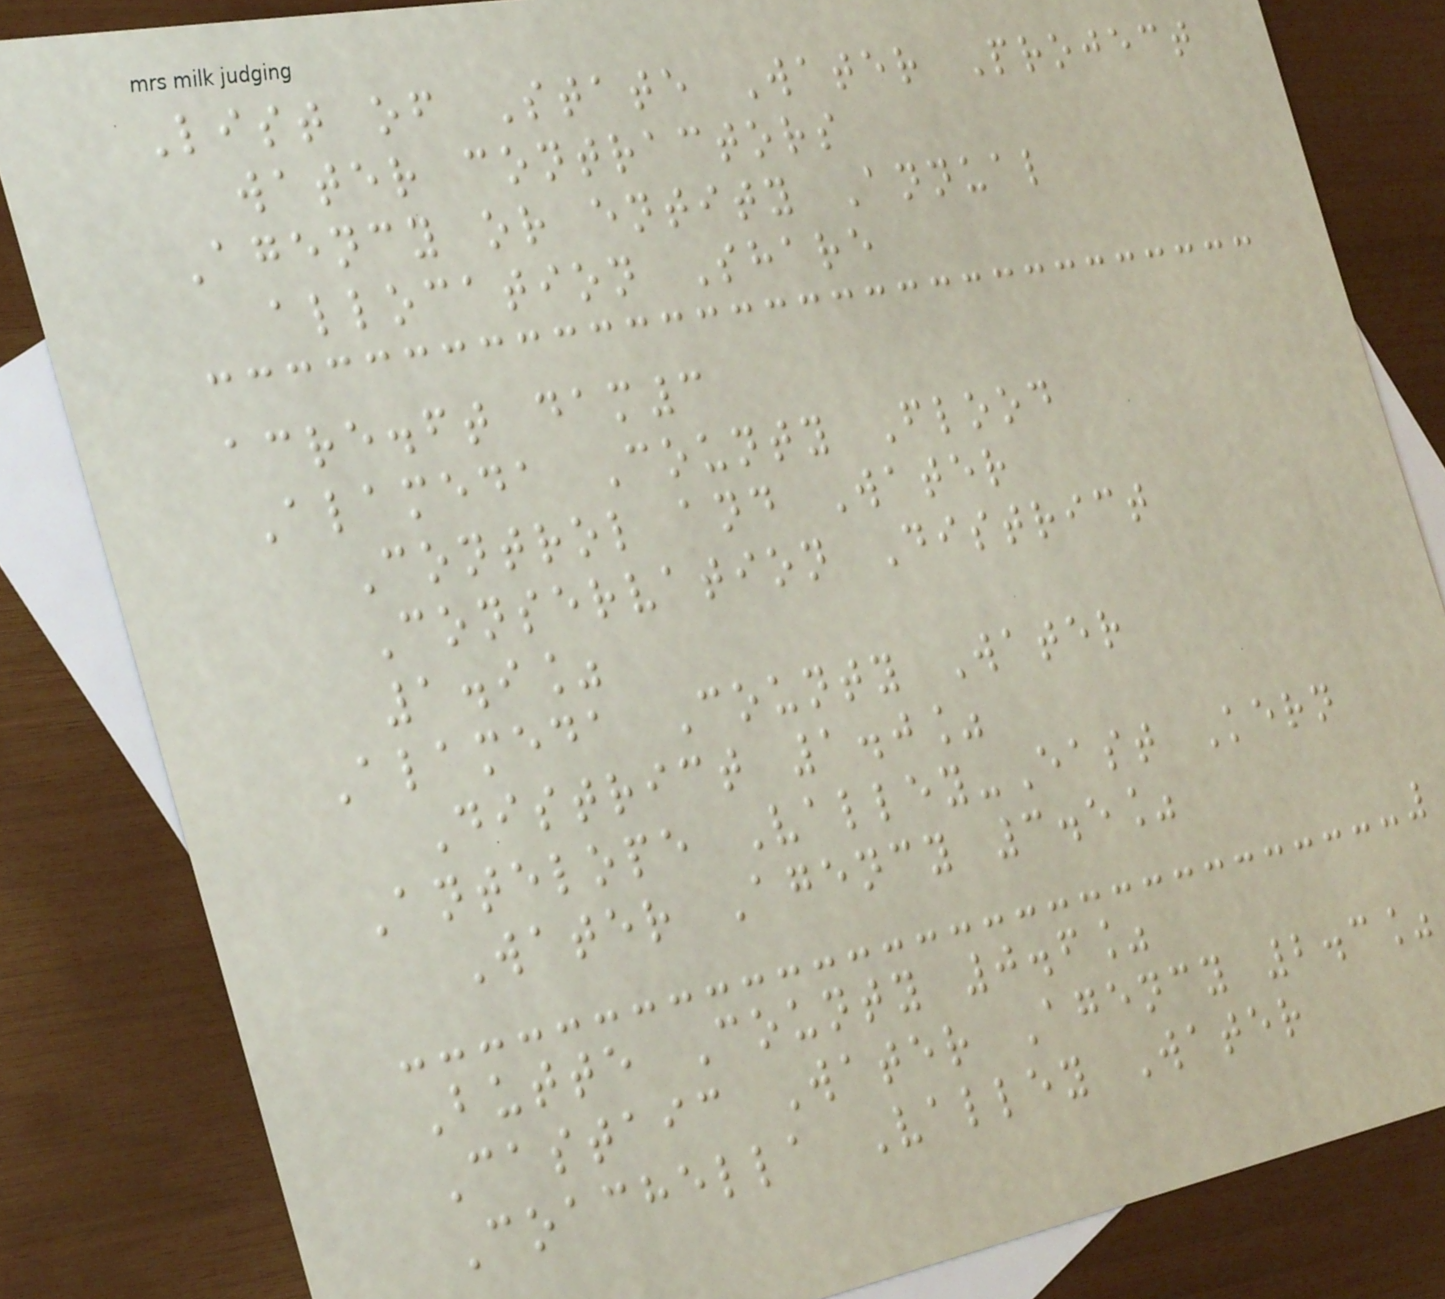List of State Water Project
water contractors
Agency or entity Annual
allocation Share
acre.ft dam3
Alameda County Flood
Control and Water
Conservation District
1.9%
Alameda County Water
District 1.0%
Antelope Valley-East Kern
Water Agency 3.5%
Butte County 0.6%
Castaic Water Agency 2.3%
Coachella Valley Water
